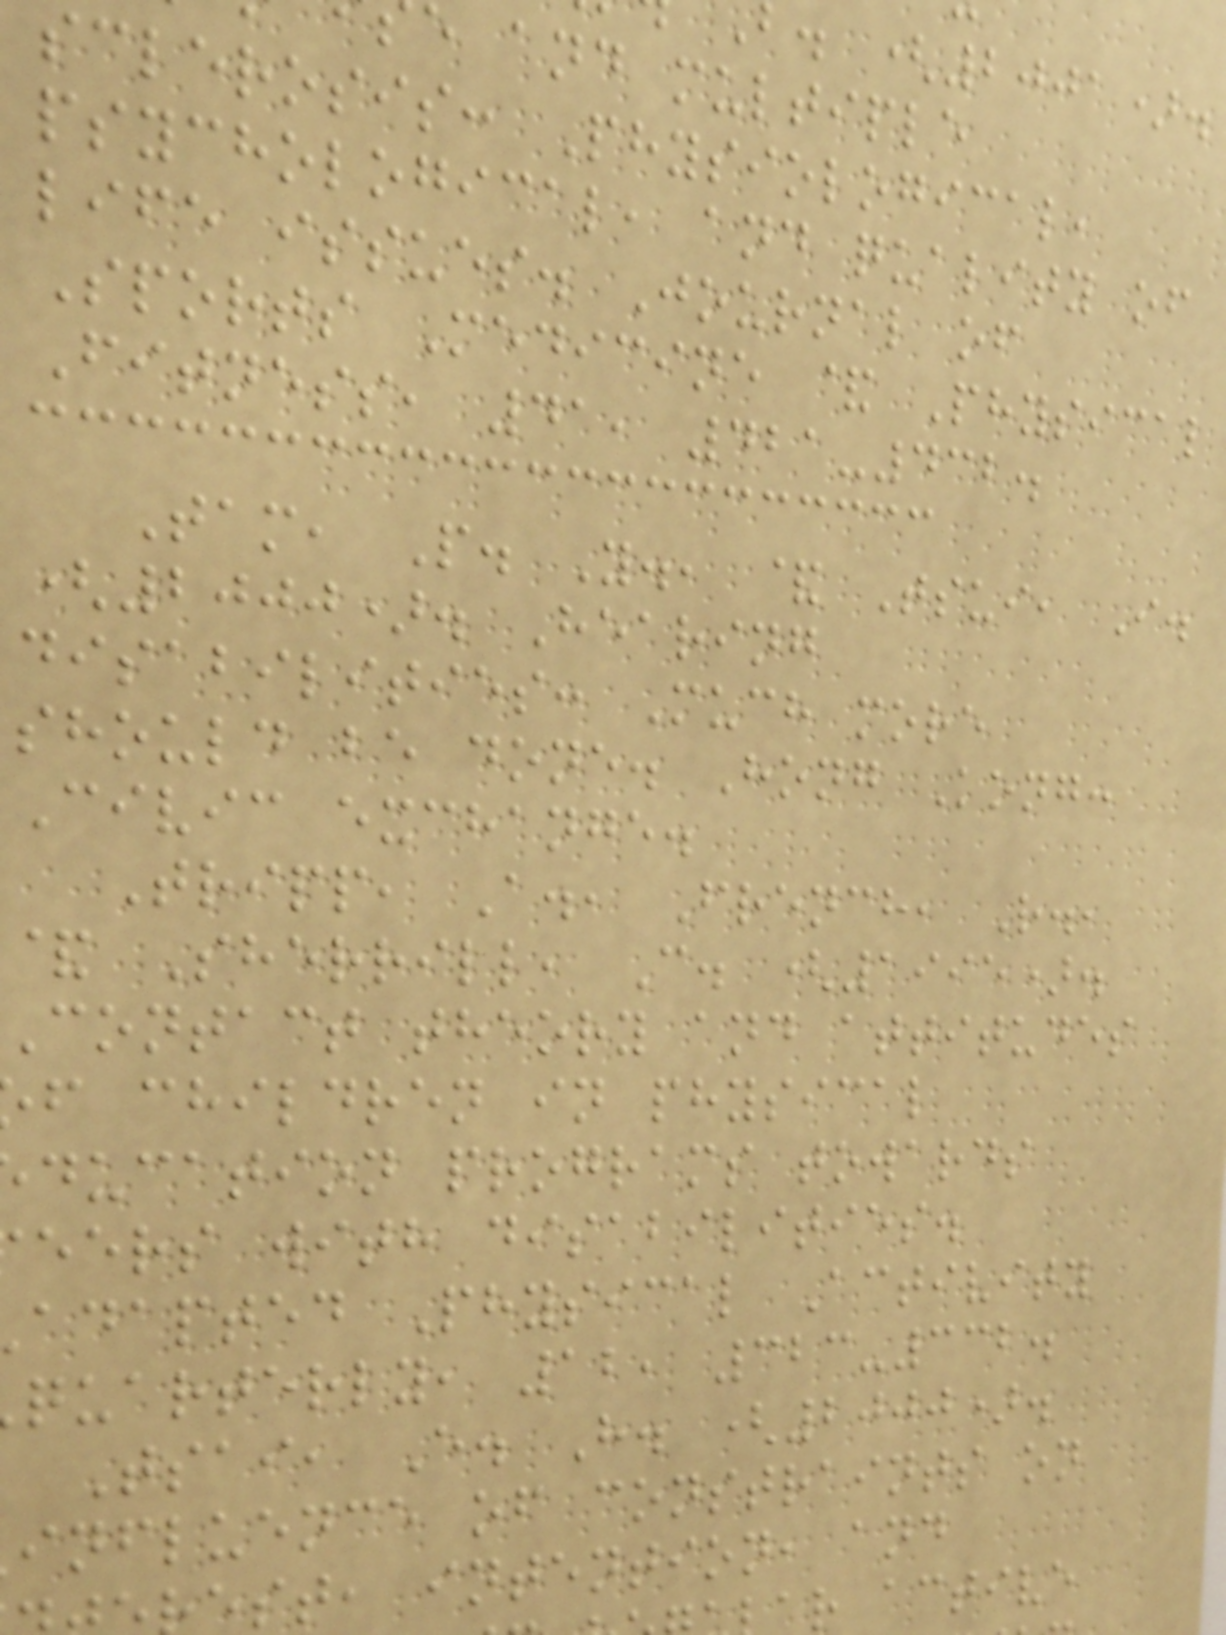. (2001).
e and multiple
sclerosis: Physiological,
psychological, and quality of
life issues. Journal of
Sports Medicine & Physical
Fitness, 41, 421-432.
Tam, P. Y., & Tsui, I.
(2000). Hearing
disabilities: Much more
should be done. Hong Kong:
Civic exchange.
Tripp, A., French, R.,
& Sherrill, C. (1995).
contact theory and attitudes
f children in physical
ducation programs towards
eers with disabilities.
adapted Physical Activity
quarterly, 12, 323-332.
Tsai, E. H. (2000).
influence of constraints on
est, intention, and
r active
